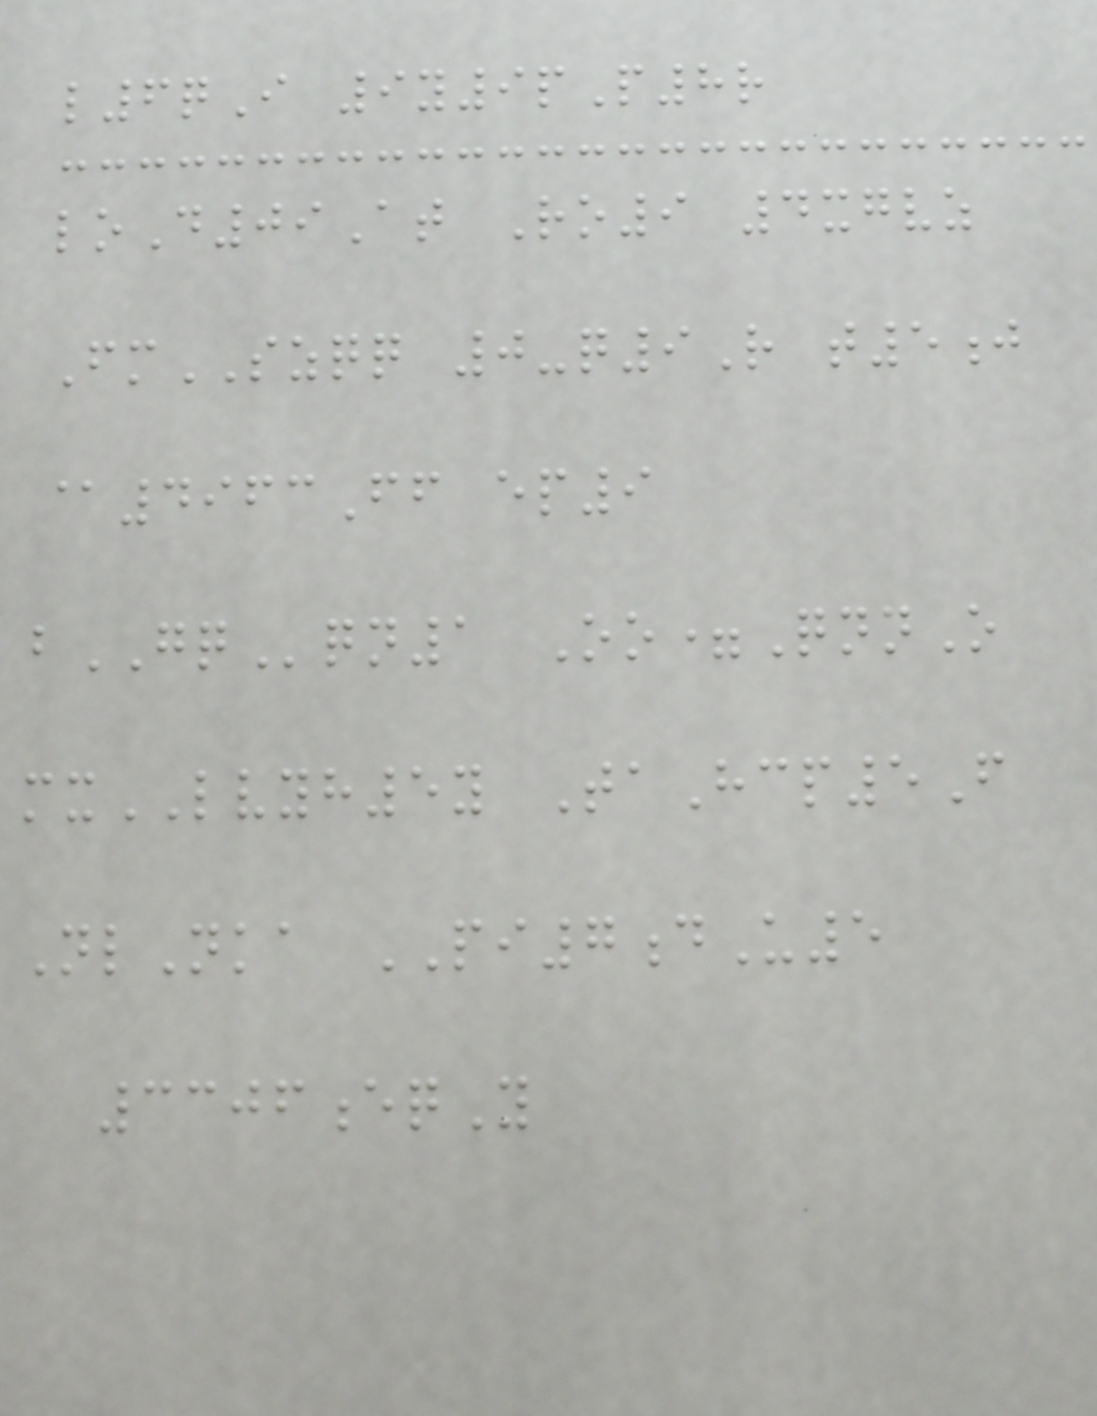l6qI 9y9pP8r
loD09At Ro9 4xgvz
FmSZQQ 0-q9R t5j
@4963Ff ep9
bGQqn1 Oo=QnnO
mxLVYH5y TaHcp5F
NlNka PI7dU5
3306eqY
